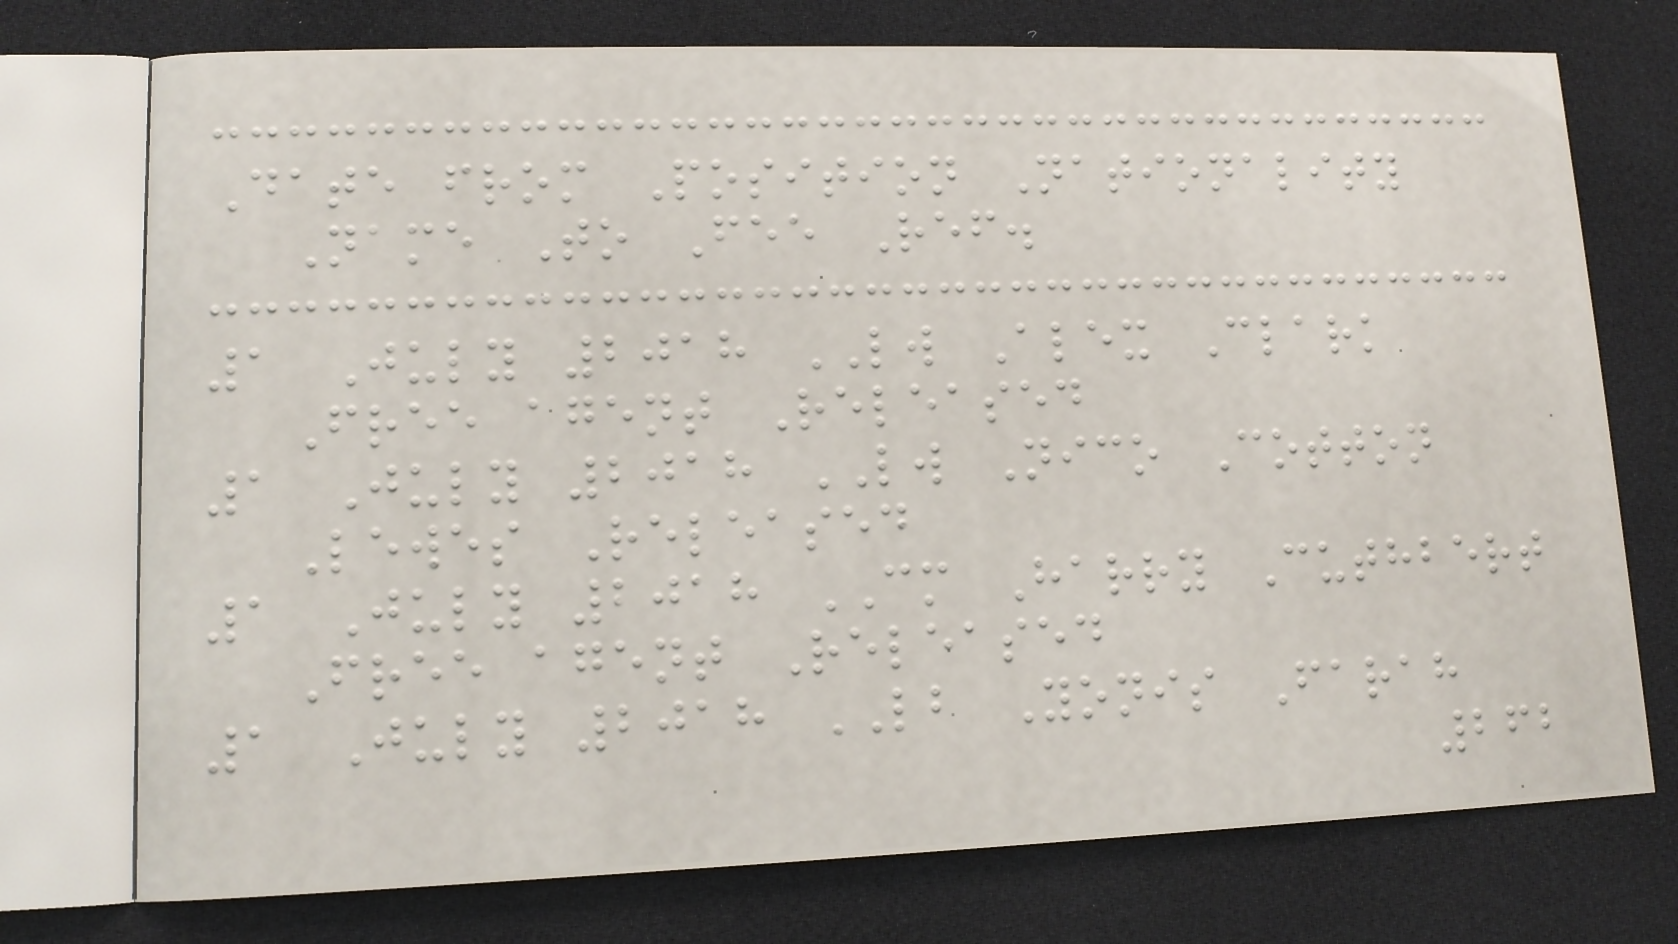Date from Position Nationality
Name To Fee Ref.
1 July 2018 LW Alex Clark
Free agent Released
1 July 2018 LW Nico Cotton
Lewes Released
1 July 2018 CM Harry Cuthbert
Free agent Released
1 July 2018 LB Yonis Farah
262
